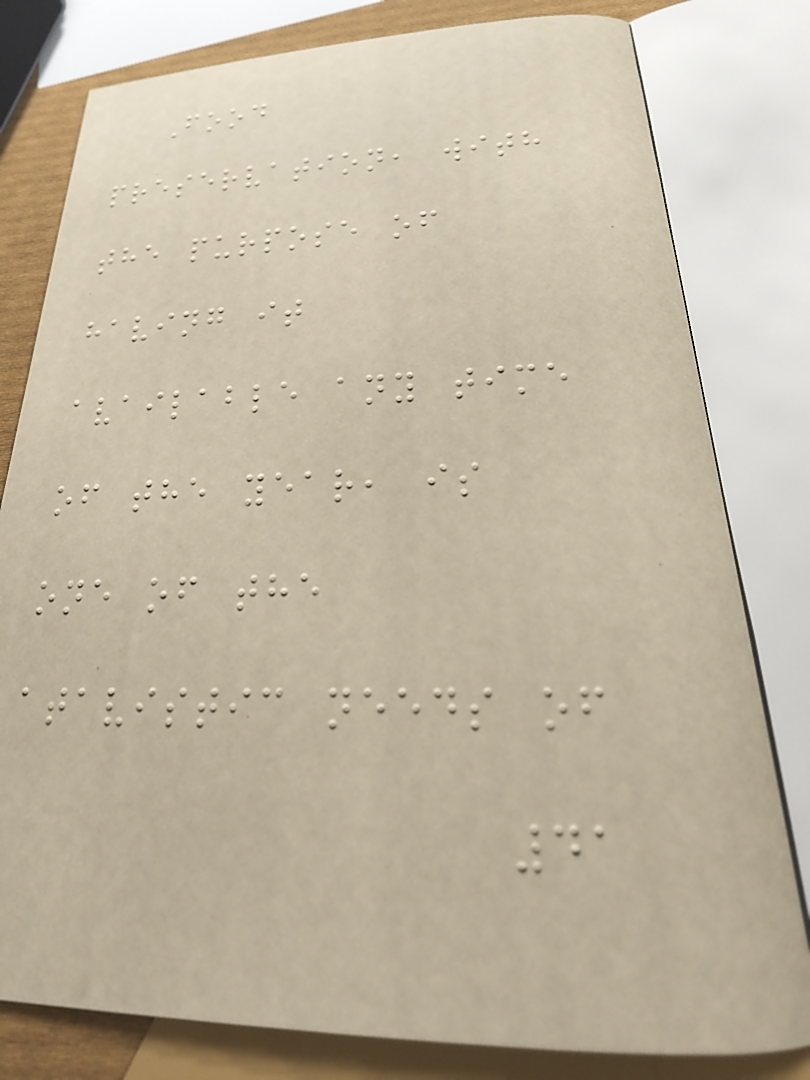Food
preservation, with
the purpose of
having it
available any time
of the year, is
one of the
atavistic needs of
41
